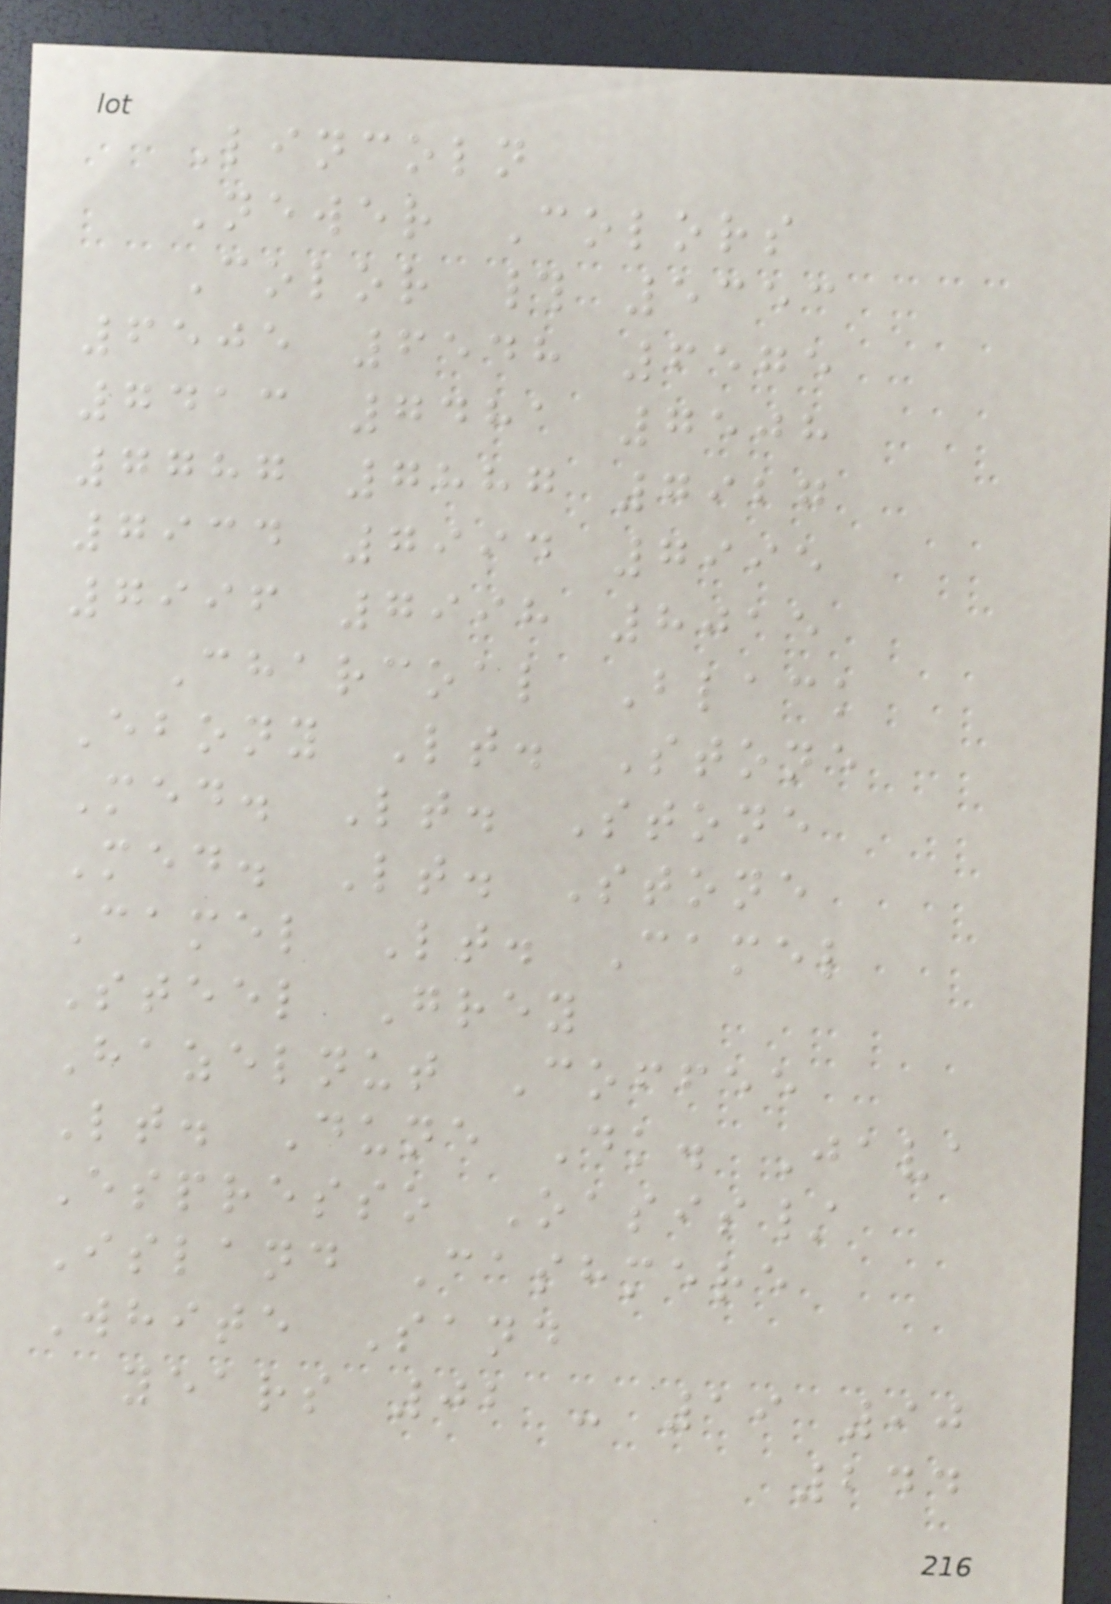Lincoln
Newer Colors
Color # 5353
6505 6548 6575
7413 7481 7508
7787 7887 7927
7934 7994 7995
7996 7998 8015
Charcoal Black
Ebony Lt. Stone
Med. Lt. Stone
Med. Lt. Stone
Camel Lt. Camel
Steel Grey
Hazelnut Coffee
Lt. Dune Dk. Java
Espresso Oasis/
Island Cashmere
White Sand
years 02 - 19 90
244
